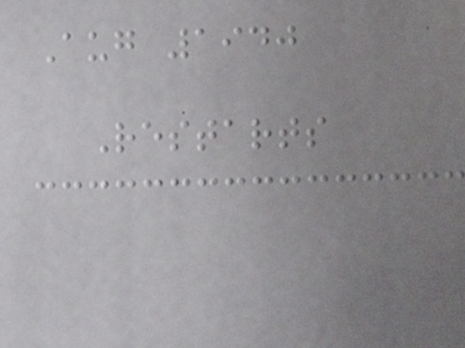Aug 1940
Restarts
